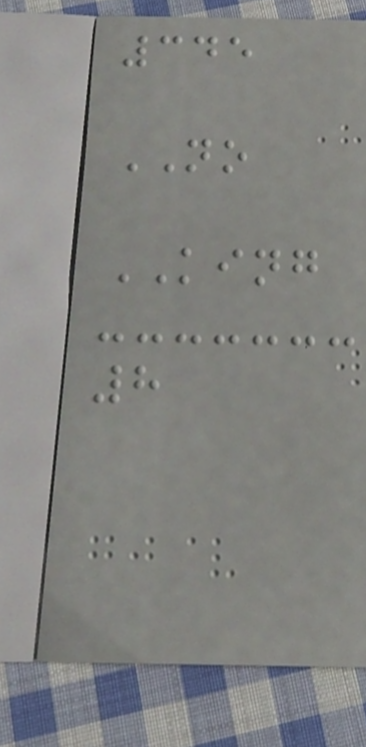345
NO
KING
8
